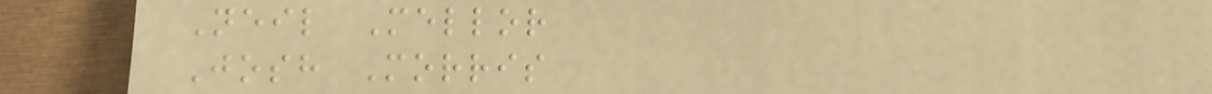Neil Mellor
Josh Morris
